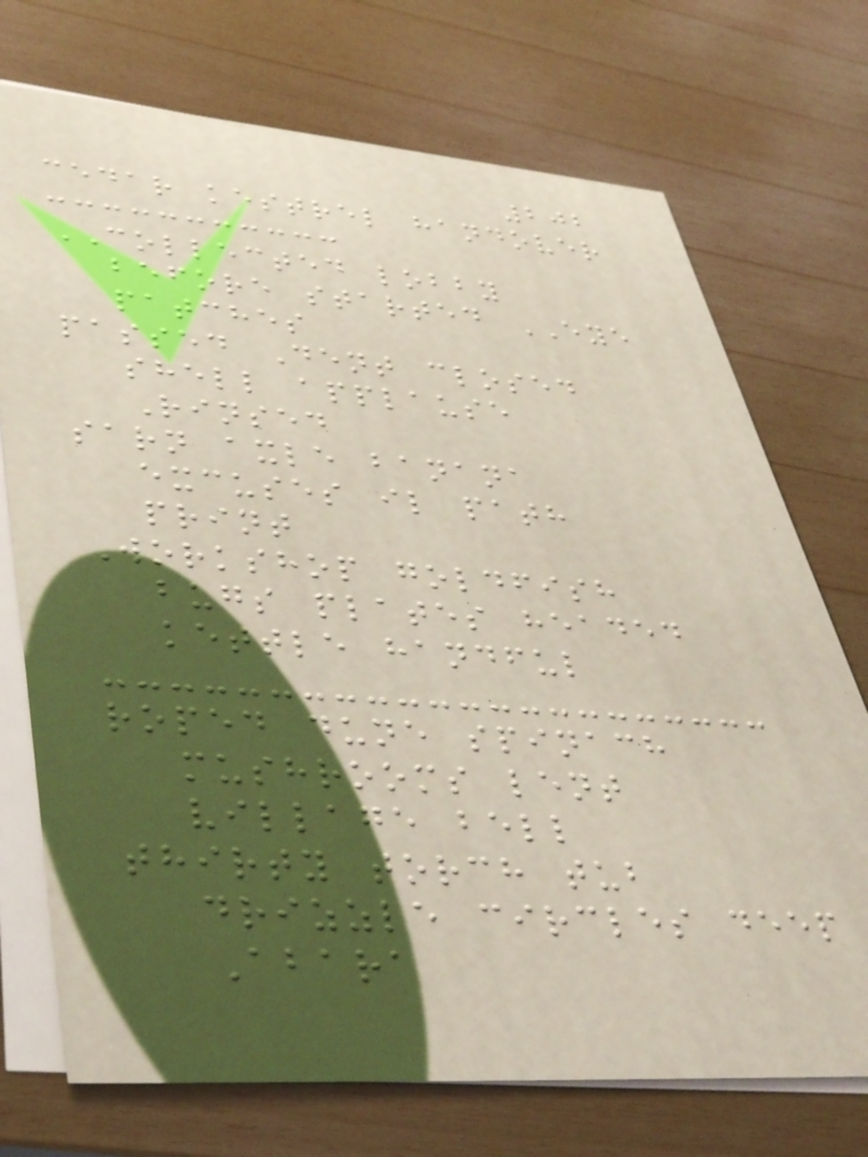202
cedar kestrel handover
COLLECTED lobby
before started EYE
patches
passed Dent closed
shell applause
Rinsed
sarn axle banana
excuses il path
print
Workshop goldfish
bugs plates headed
kettle handful
roped dune spinach
mushrooms lent
village bell
thirty torch tub
drizzle circles deep
Abara
